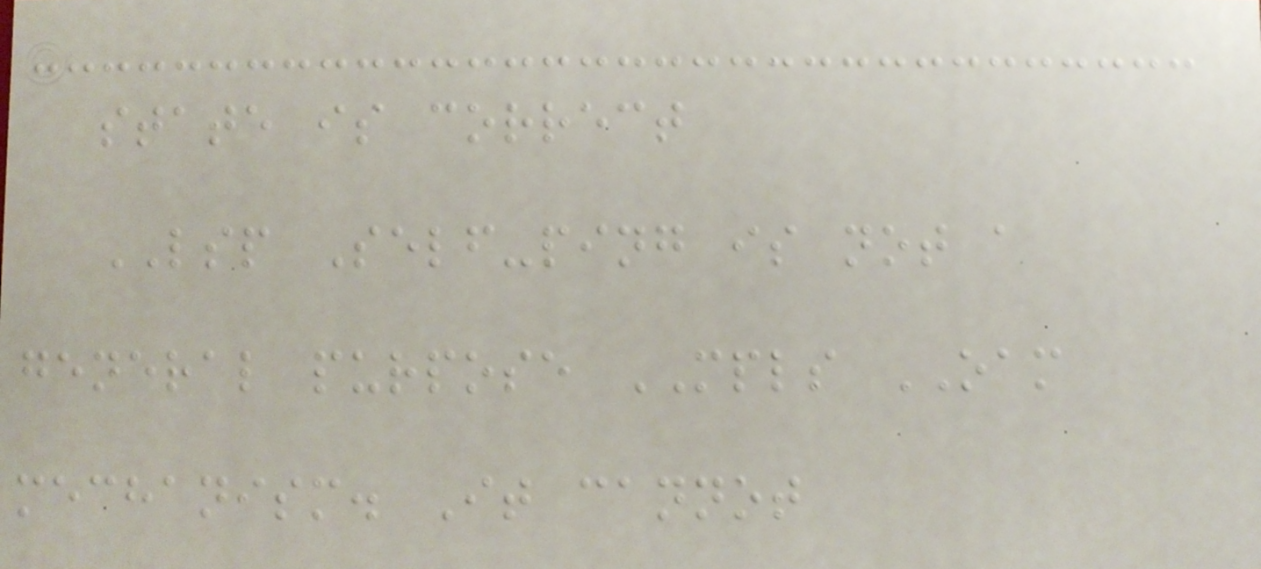state is correct
LSP Self-ping is not a
general purpose MPLS OAM
mechanism. It cannot
